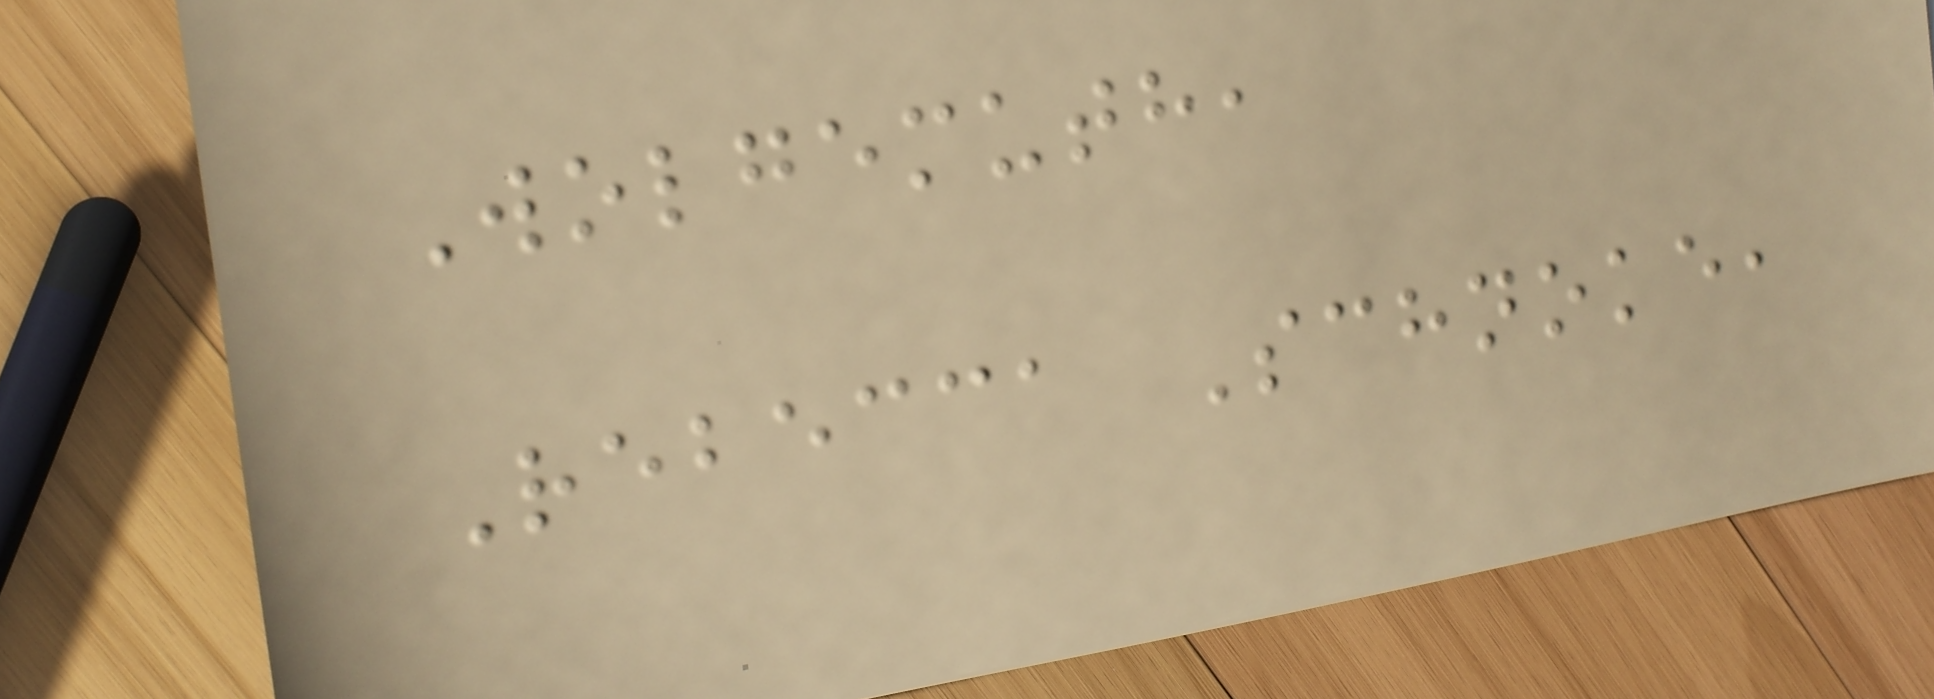Wolgemuth,
Rebecca Schnoke,
